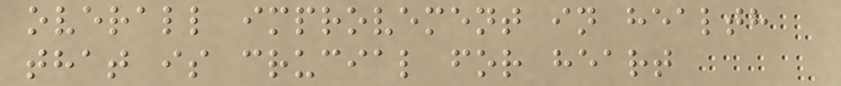overall improvement in health
that is crucial for heart
